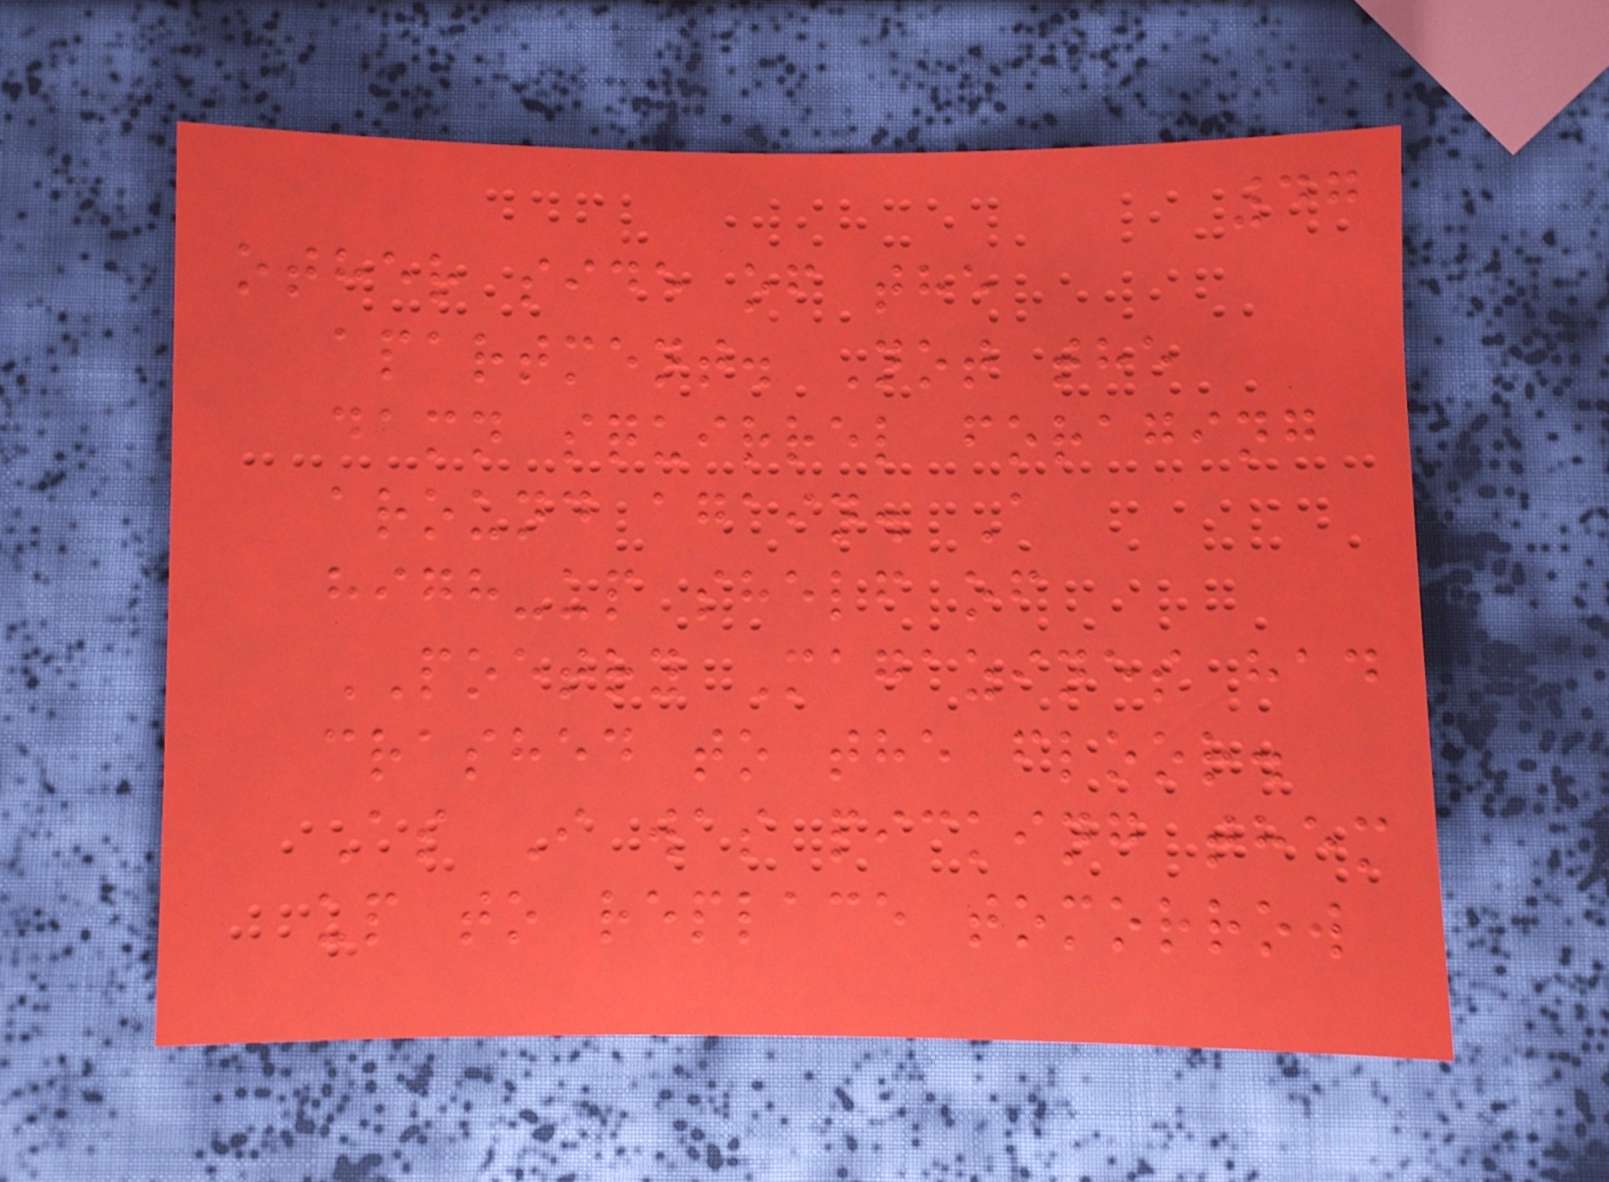47
other side of the
apartment. Not the
damn squirrel foraging
around again. A
high-up shelf of
POETRY Magazines had
crashed to the floor.
As I was picking them
up to replace tomorrow
